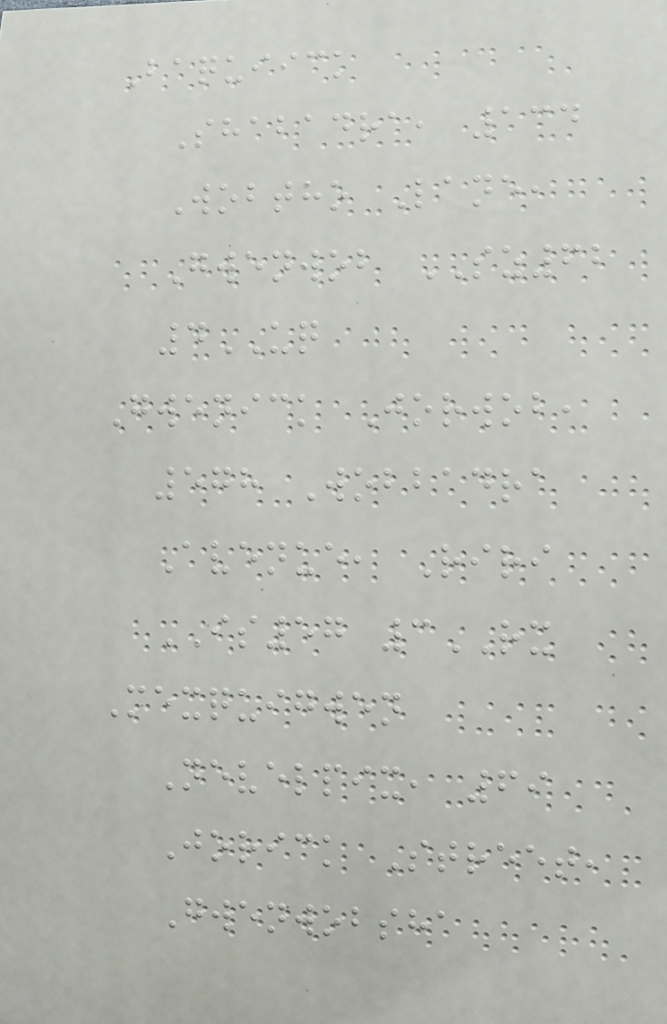Baquiick
Shabadra, 134
Wobtho Lane,
Gwenwob SZ62
4UQ
Gwenick Jorwob,
578 Wobbadra
Avenue, Riri
IS57 3RX
Mexquigwen
Nevelpix, 69
Jorick Street,
Gwenwobsha
